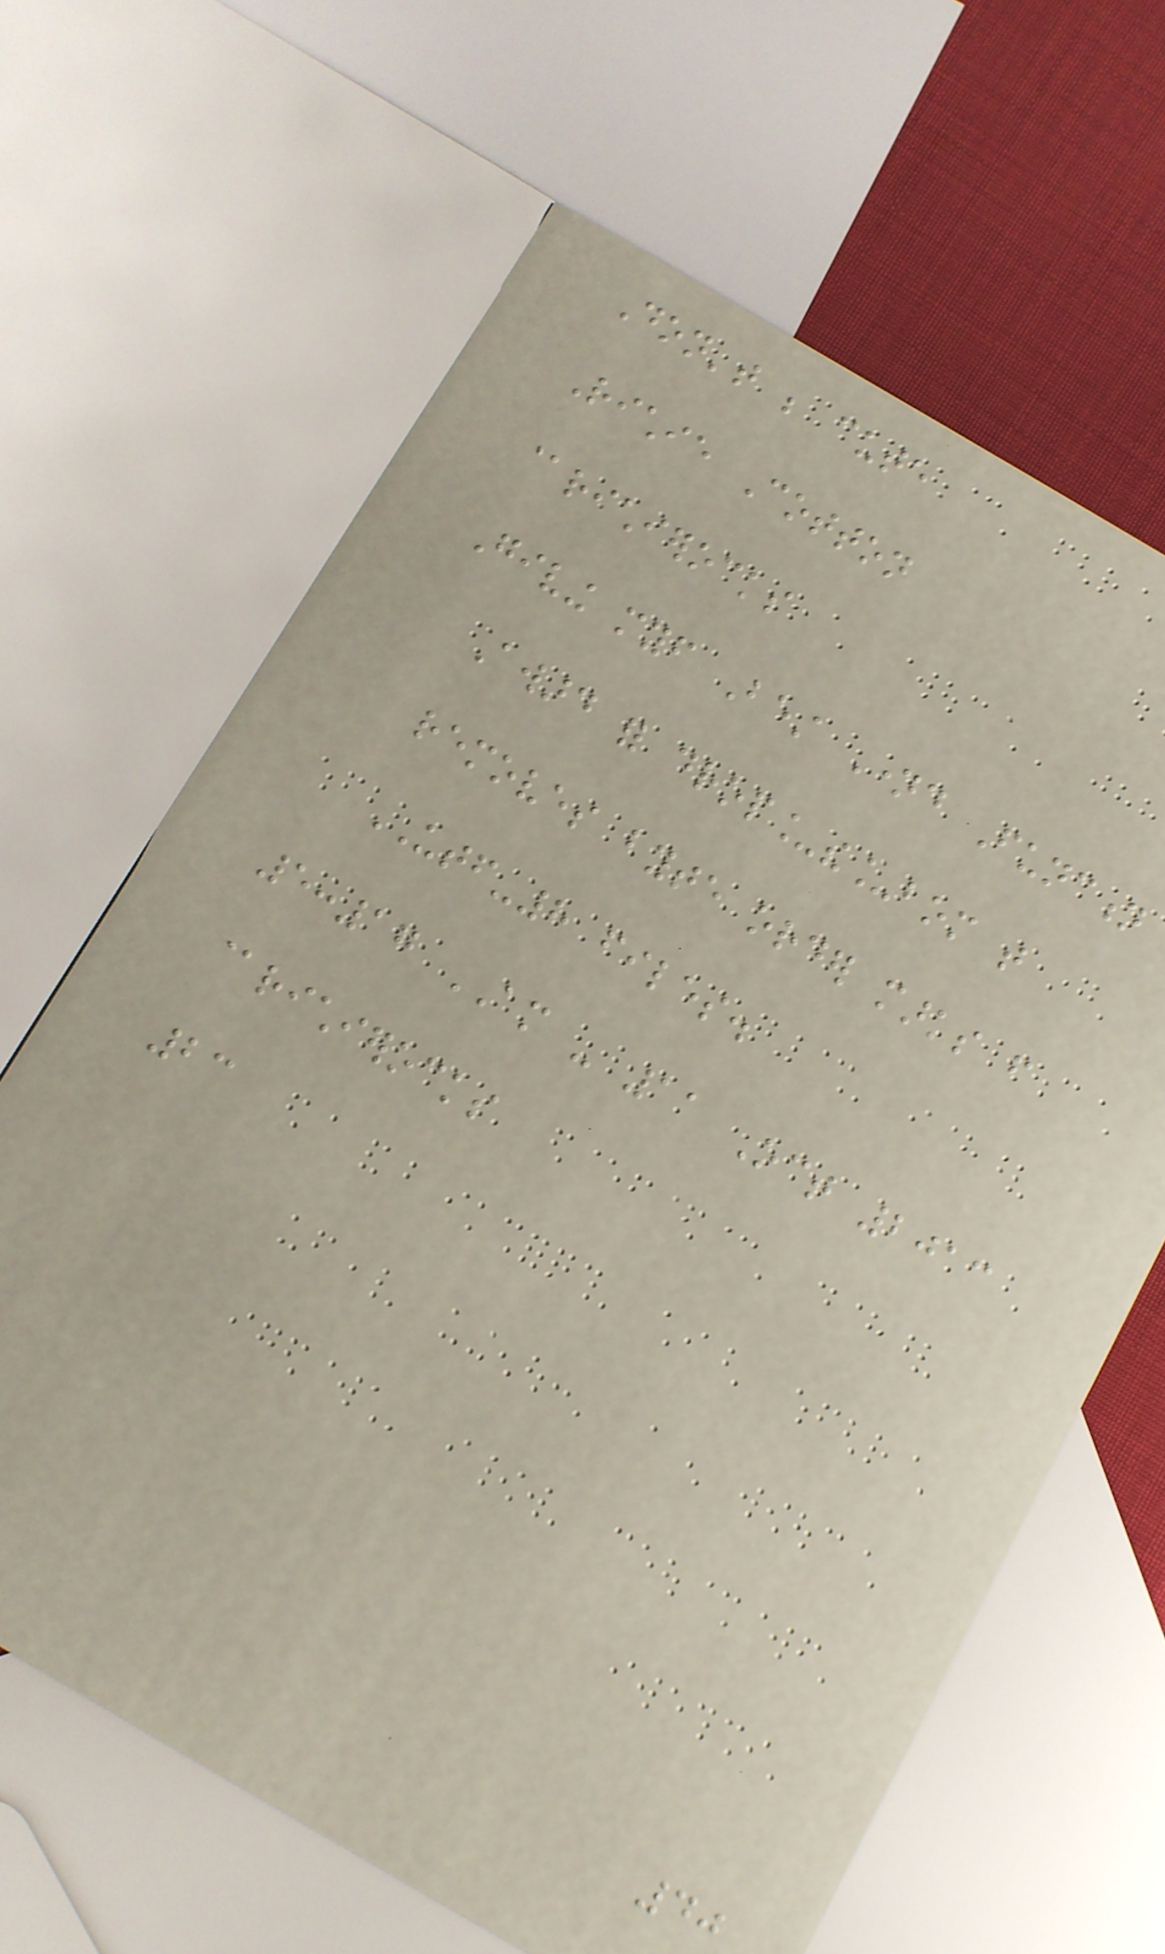Don't be cute
Richie Cotton
@richierocks
Giving myself Best Named Function
Award for drop_the_bom that
removes byte order marks from
UTF-8 files.
5:17 AM - 11 Oct 2013
@richierocks
23
40
